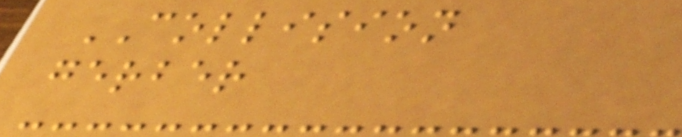COLLISION
gerber
